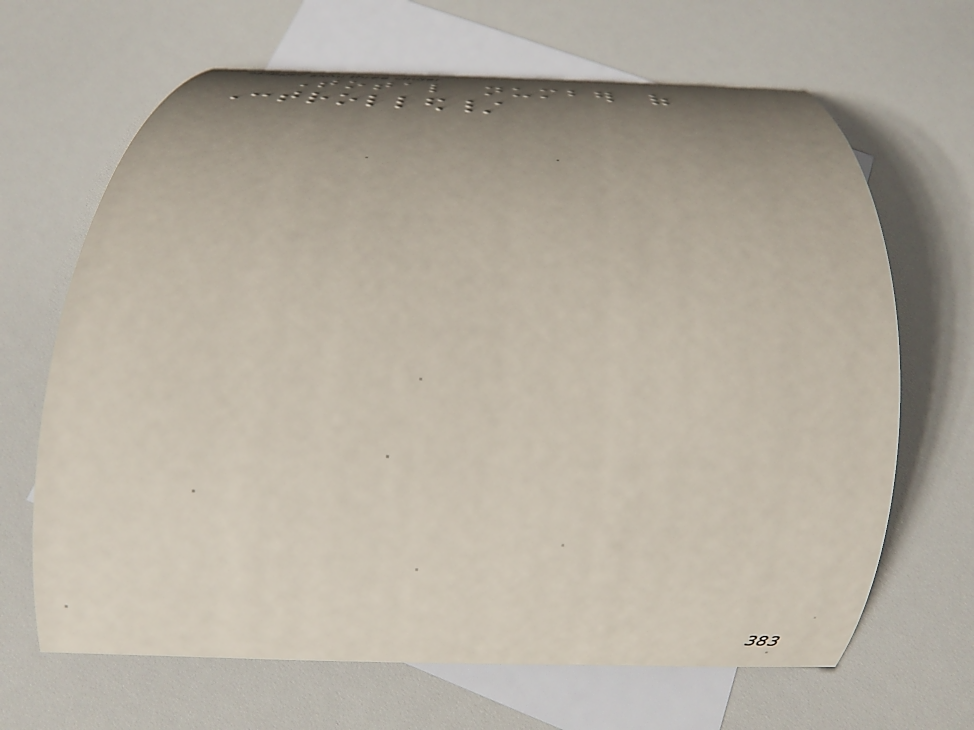Total number of
Controlled/
